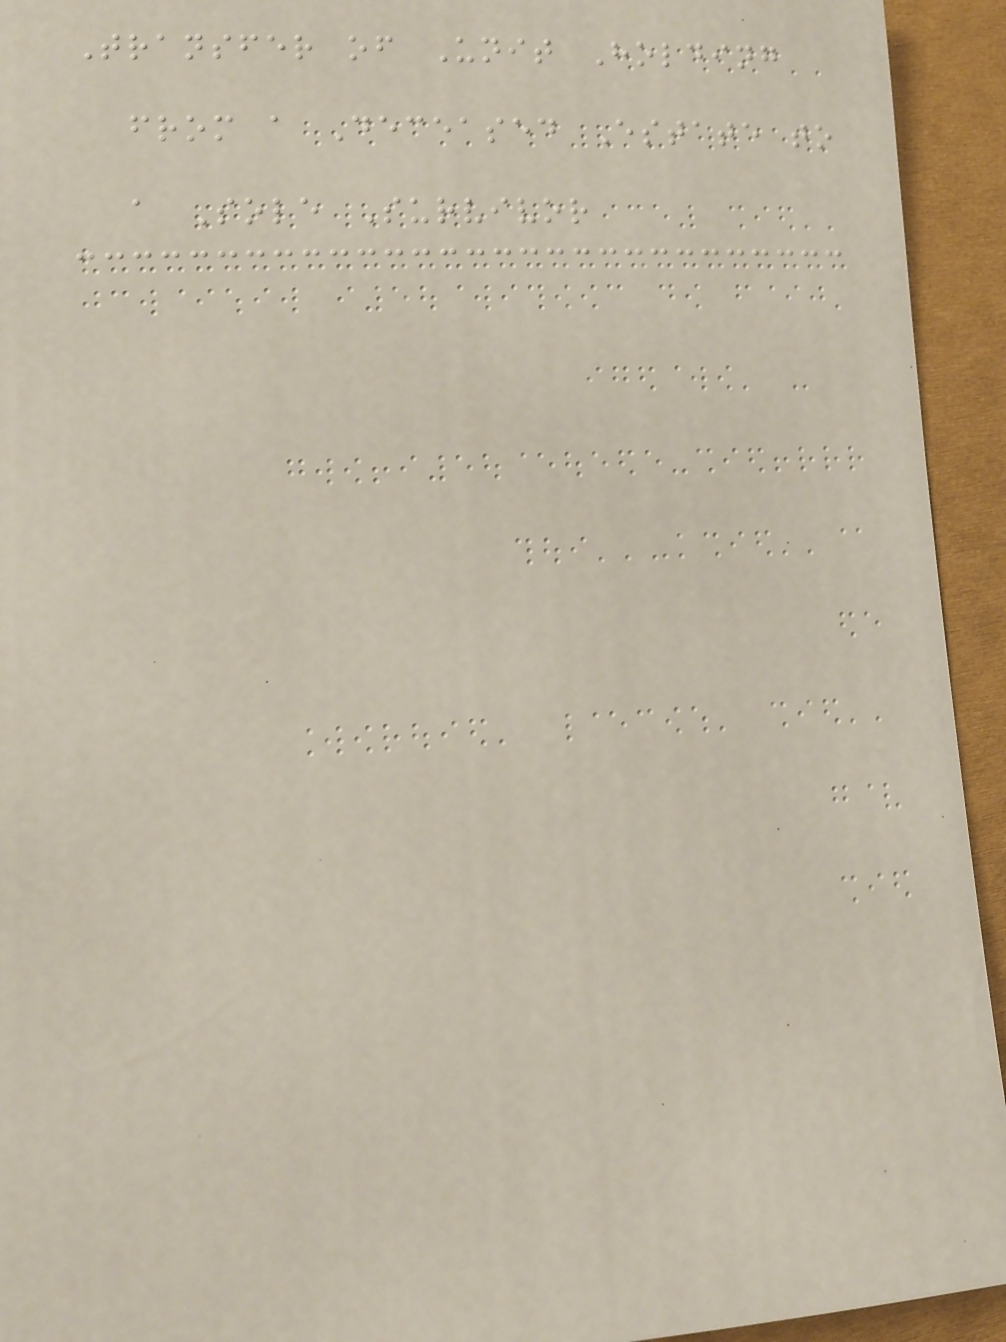Transfer of Unit Holding
from a Deceased Estate to
a Sole Survivor
